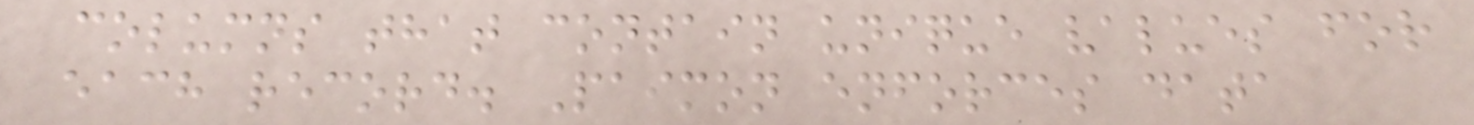columns that contain unique values for
each record. Paimon enforces data
